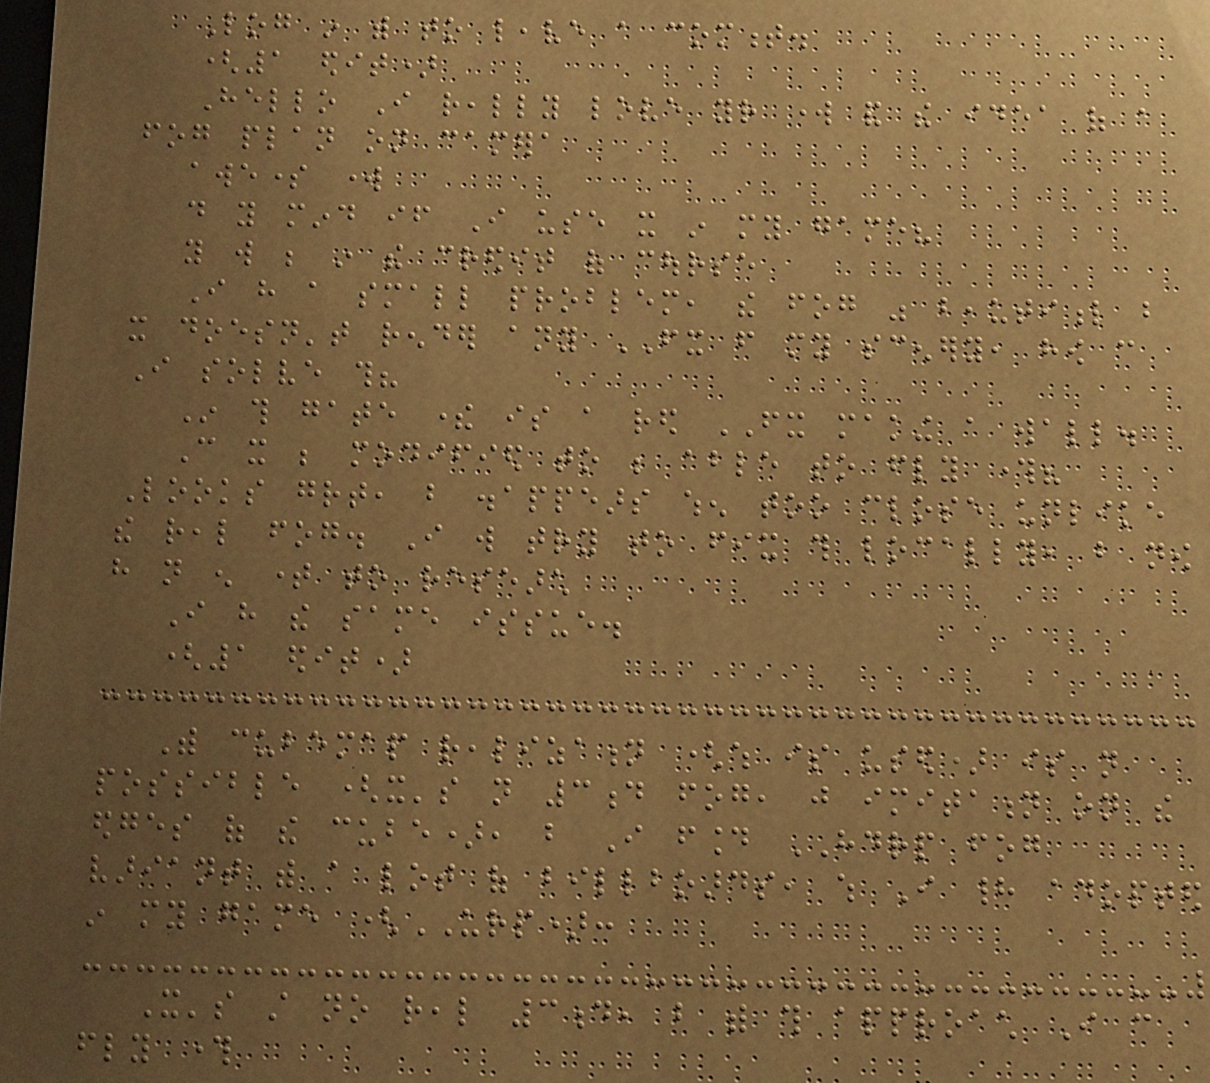Log in with to leave a comment.
(1 edit)
Hello I really love your work and the idea of a
fog plan on camera
awesome work
do you mind if I use it in my game?
you will be in the credit of course
I have a small problem, the fog was beautiful but
it doesn't render any FX from my scenery, how can
I solve this?
In this gate there is a red FX making a wall.
Can it be modified to be able to fly through?
Looks great, but disappears when too close unlike
the real fog. I will try to fix this locally, but now
have not enough time to research
I have the same issue.
(1 edit)
With cubemap realization (which is used) is not
possible (it's not 3d fog, just imitation on the
edges of the cube), but I found HDRP fog
variant with a lot of billboards, which I had adopted
in my game (URP):
It's still no real 3d, but with this approach I can
fly through
